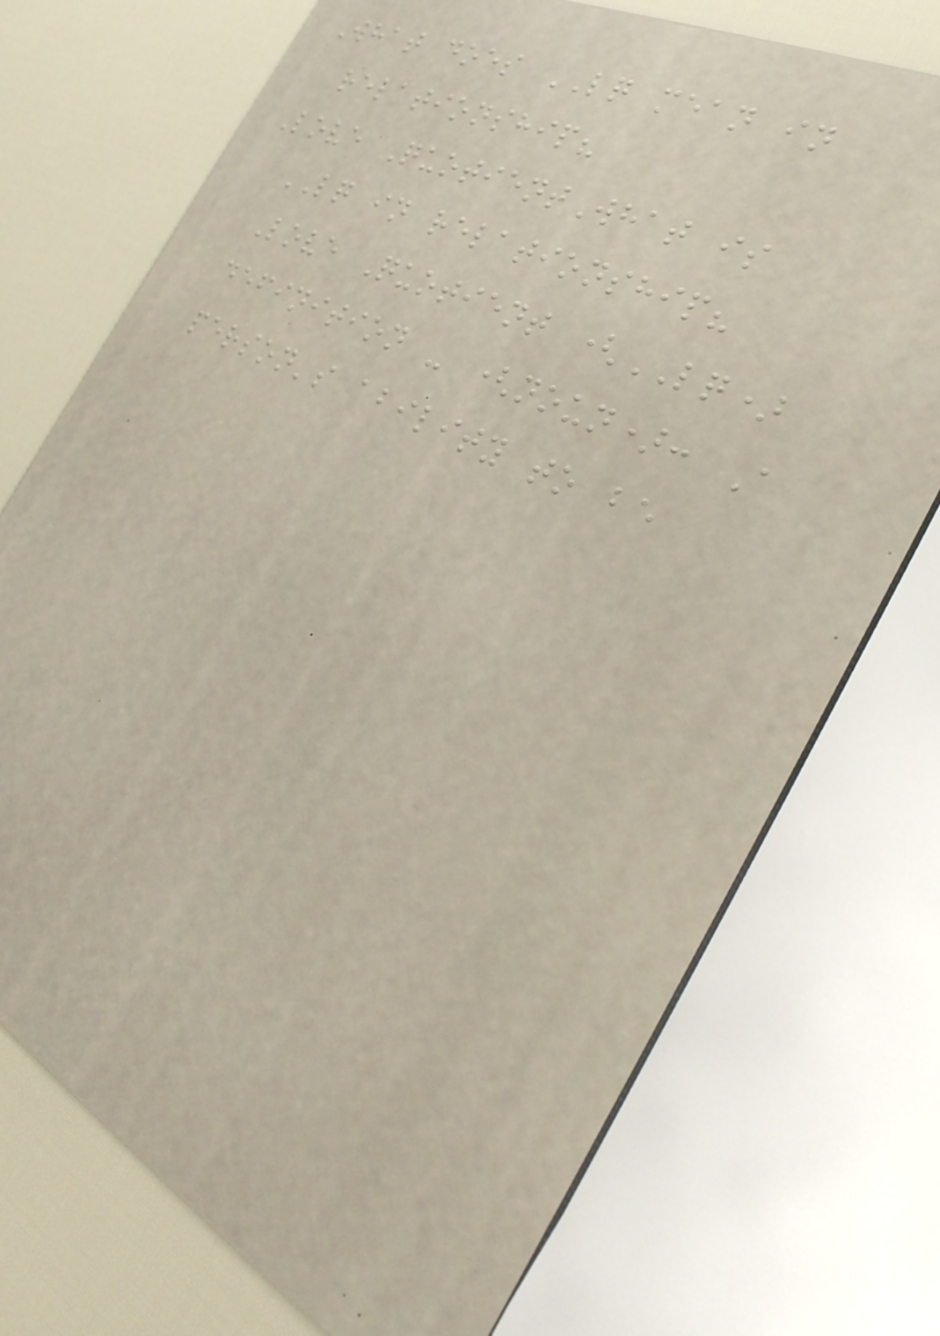What does LQ mean in
relationship?
Love QuotientWhat is
LQ in relationship?
Love Quotient (LQ)
definition - (noun): A
person's ability to be
